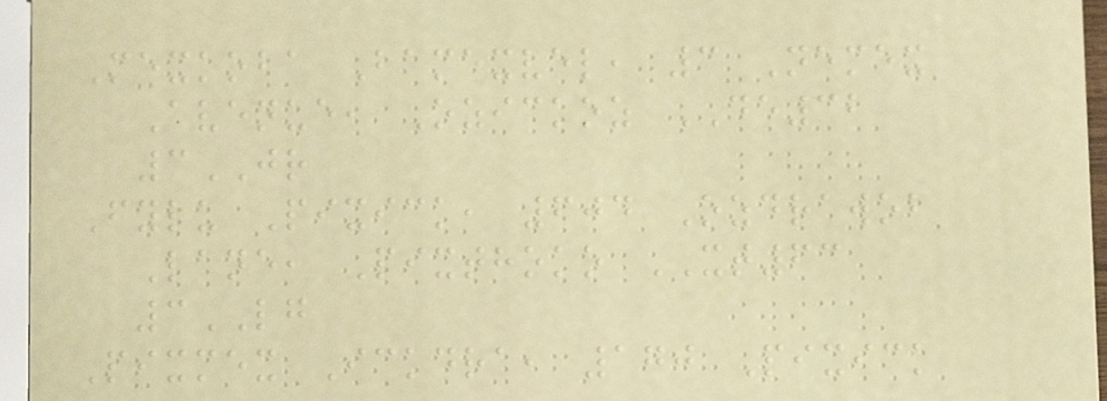Mexkoba Bamexvel, 3 Nemex
Avenue, Ozickoz DE32
3JR
Fylu Pixick, 604 Ozdrawob
Lane, Pixthoko XT63
3LG
Pixmex Ickdra, 170 Pixick
